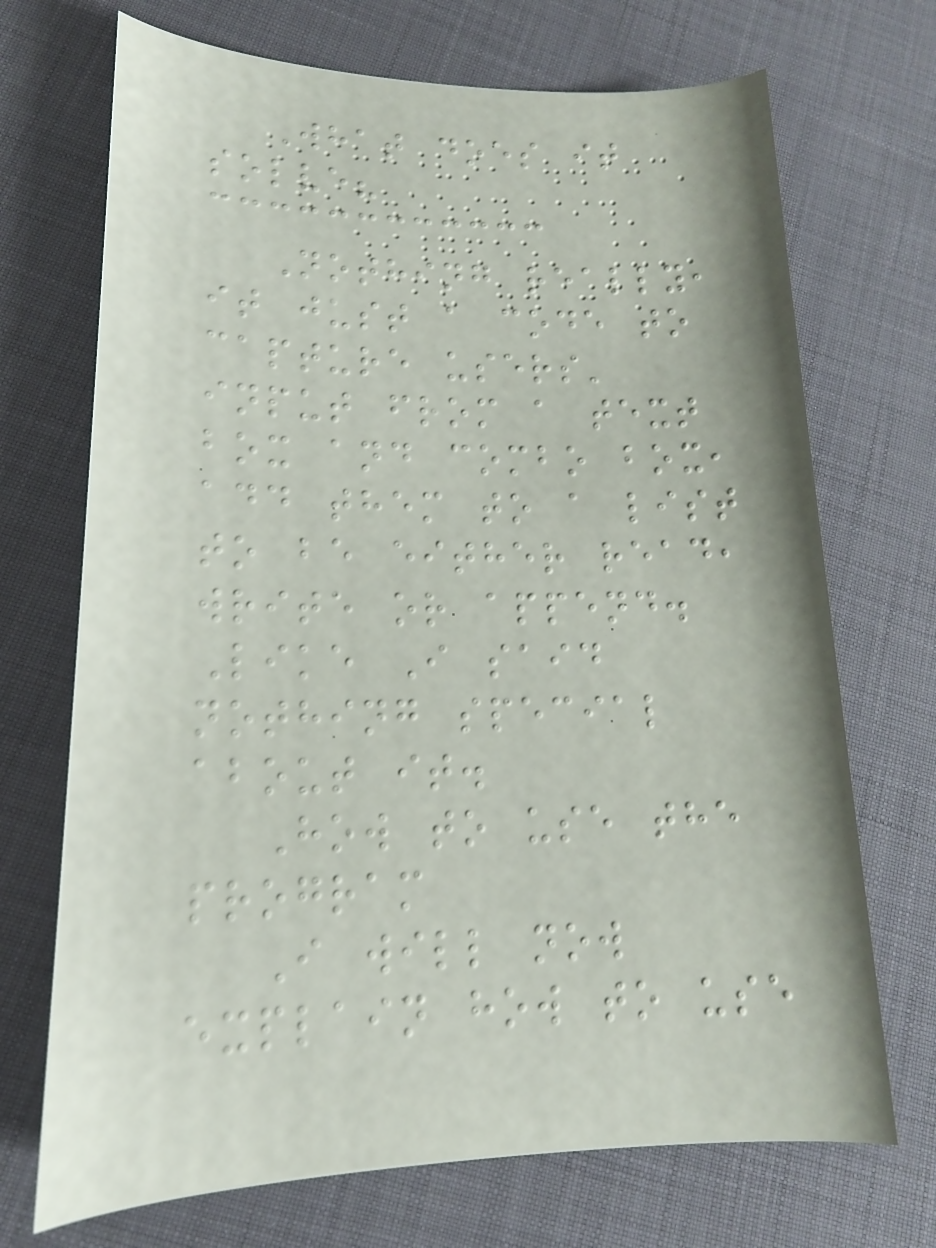What does it
solve?
Nothing really,
it just a code to
capture users'
input from a text
box and combo box,
add them to a list
to be either read,
write or append.
Like I said
nothing special
about it.
How to use the
program
I will now
explain how to use
